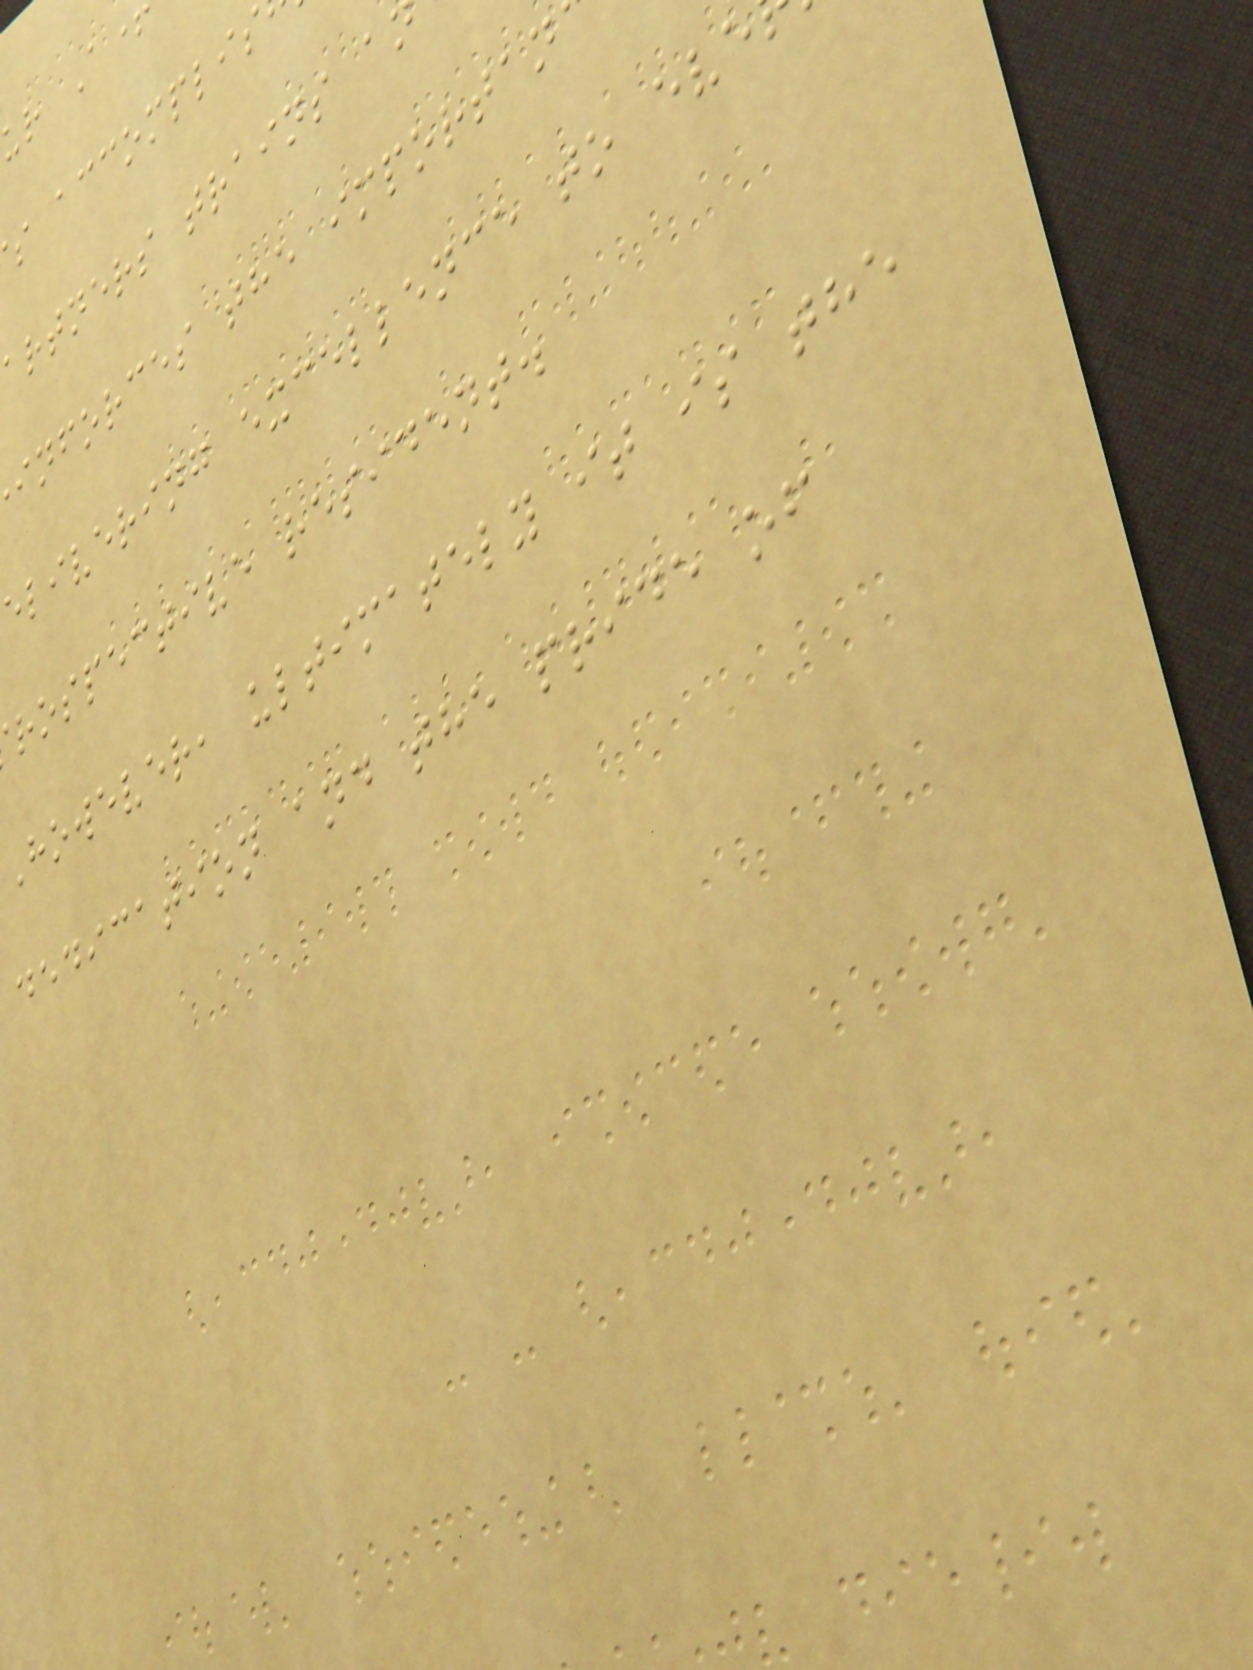s accomplis
artners trains a
inforces the importan
elivering excellence to eve
rospective resident.
However, ultimately it is the
dedication and the pride of
